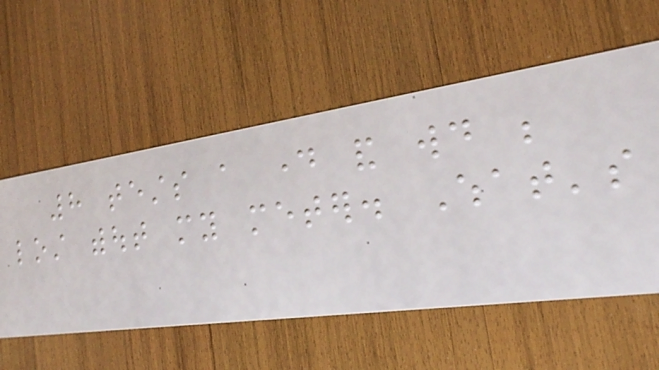8 tests a day and would be
lost without my meter. What's
